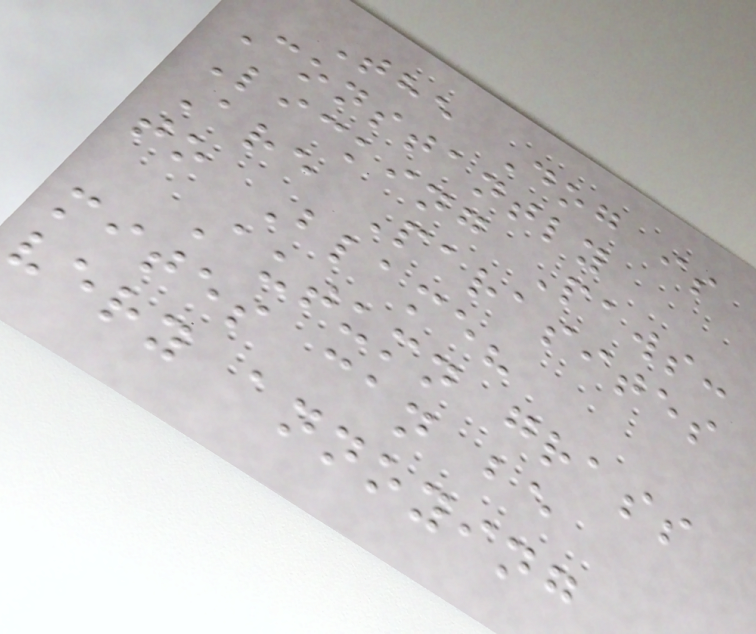The Dog is
Constantly
Licking Paws:
Are Parasites
to Blame?
Autumn grass
mites can be
very annoying
